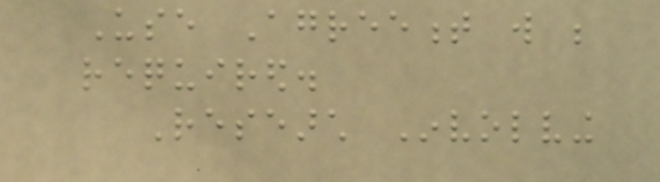Use Agreement will be
required.
Research Involving
